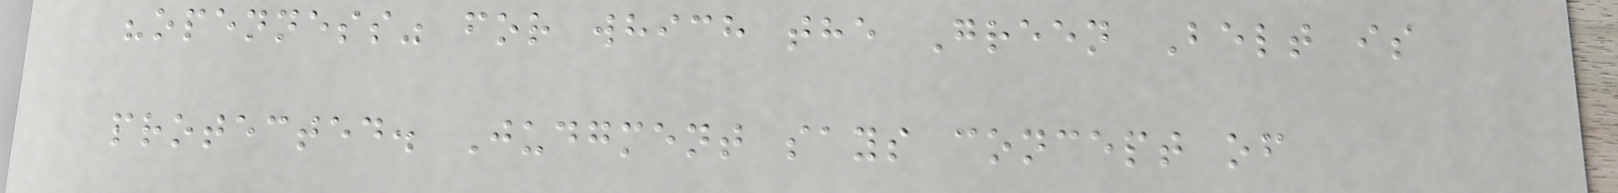"openness" for which the Green Belt is
protected. Judgment says concept of
